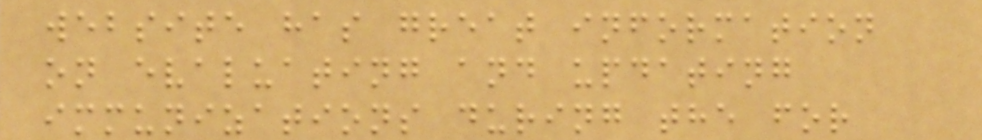website has great information
on evaluating and updating
immunizations during the for
